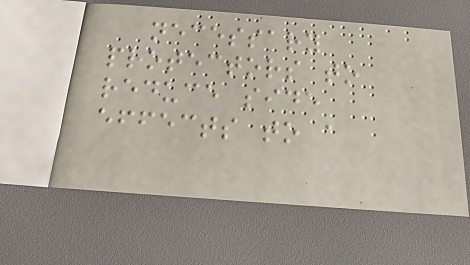necessary
protectors to
reduce side
effects to a
